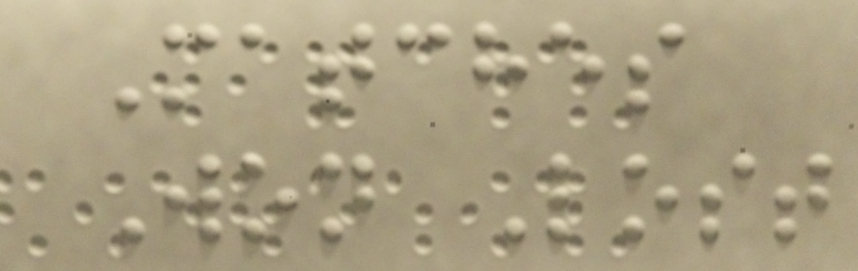Matches
Won Lost
